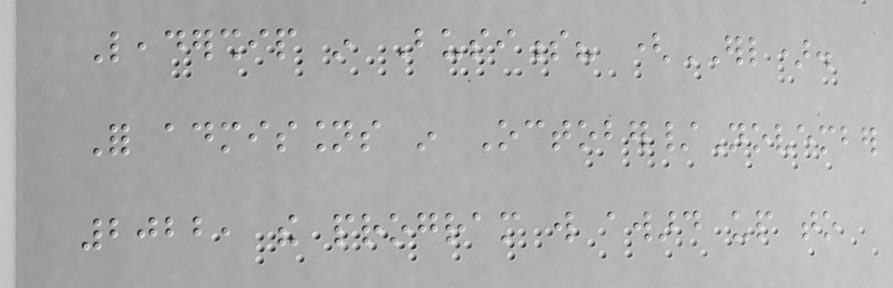Leadership in Business? (ERL).
For admissions in October/November
2022, the program will award up to
